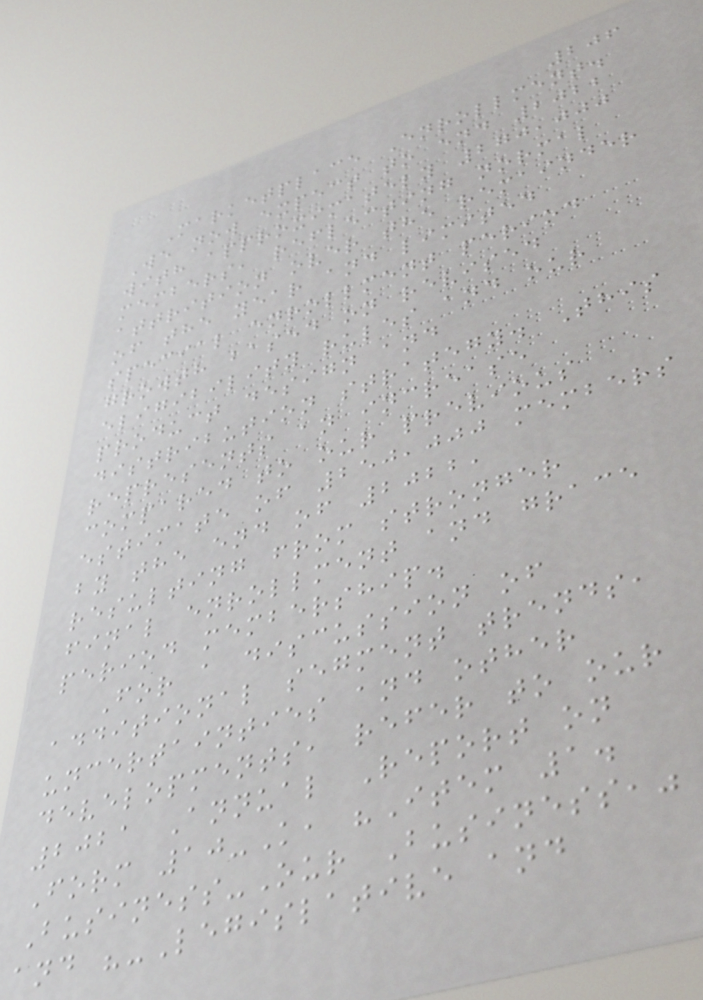206
Marketplace Enrollment.
We now expect to end 2022
with approximately 270,000
members, reflecting normal
attrition over the remainder
of the year and limited
special enrollment period
growth based on revised
eligibility rules and our
product design and
distribution strategy. This
represents an increase
compared to our previous
estimate of 250,000 members
by the end of 2022,
resulting from stronger
final enrollment and grace
period membership.
For a discussion of
additional segment trends,
uncertainties and other
developments, refer to our
2021 Annual Report on
Form 10-K, "Item 1.
Business-Our Business,"
and "-Legislative and
